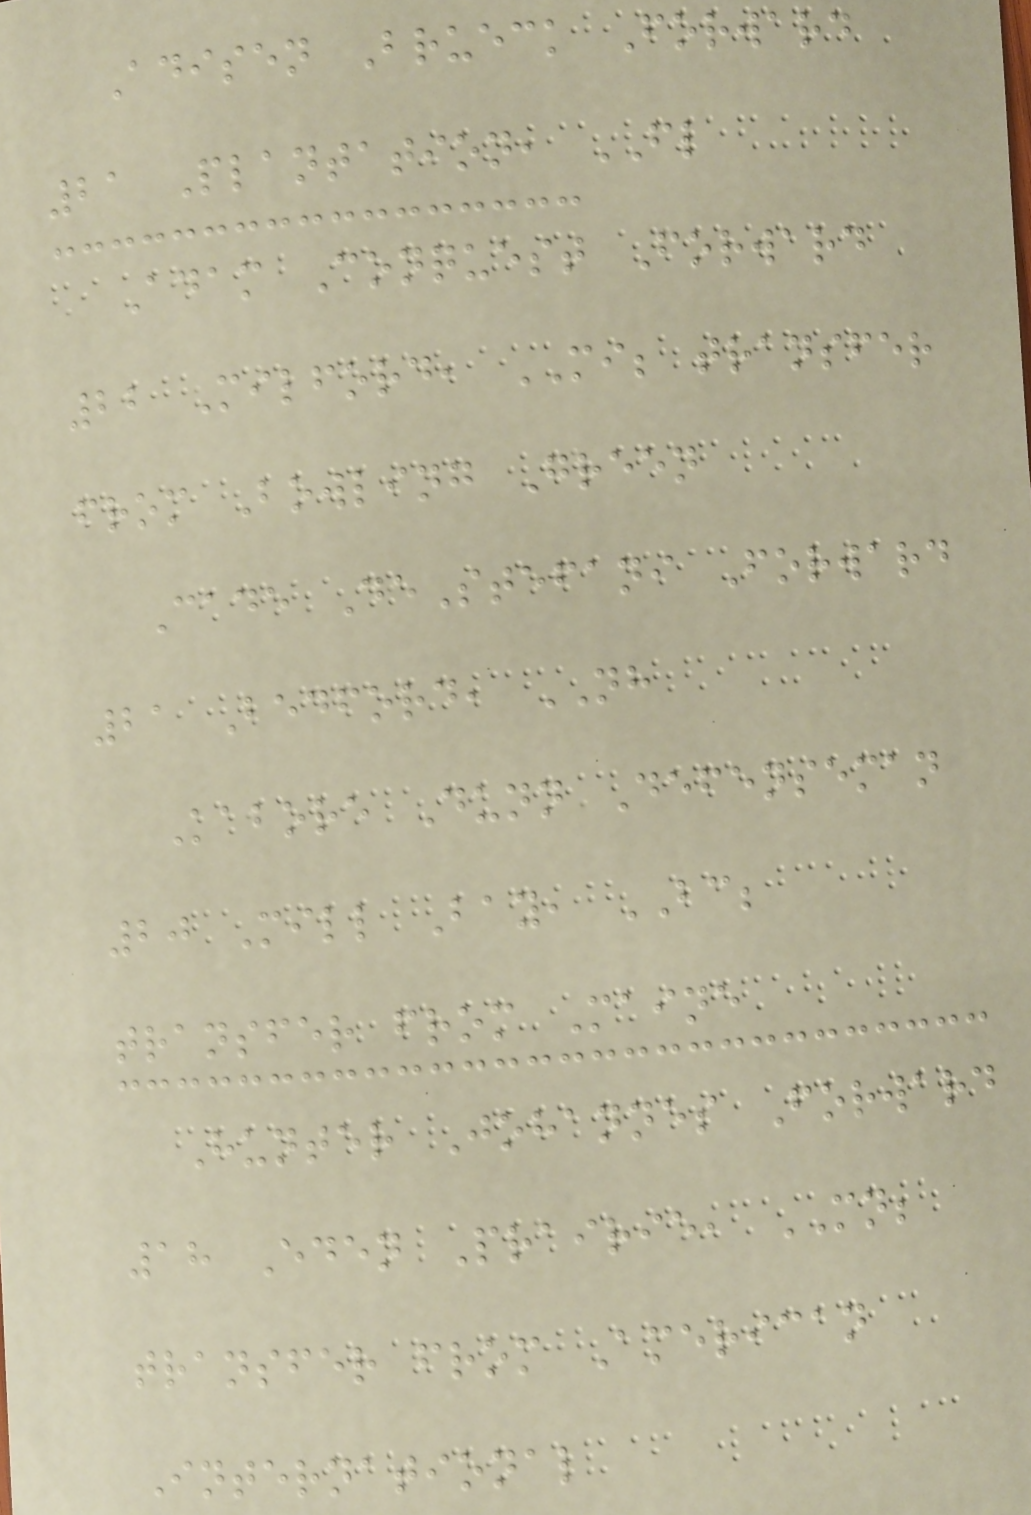Adisen Brueck Forward
21 Plantation, FL
Adam Conquest Forward
22 Milford, MI; transfer
from Bowling Green
Cade DeStefani Forward
21 Bedford, NH
Kabore Dunn Defenseman
20 Mill Bay, BC;
transfer from Maine
Hunter Johannes Forward
18 Eden Prairie, MN;
transfer from American
International
